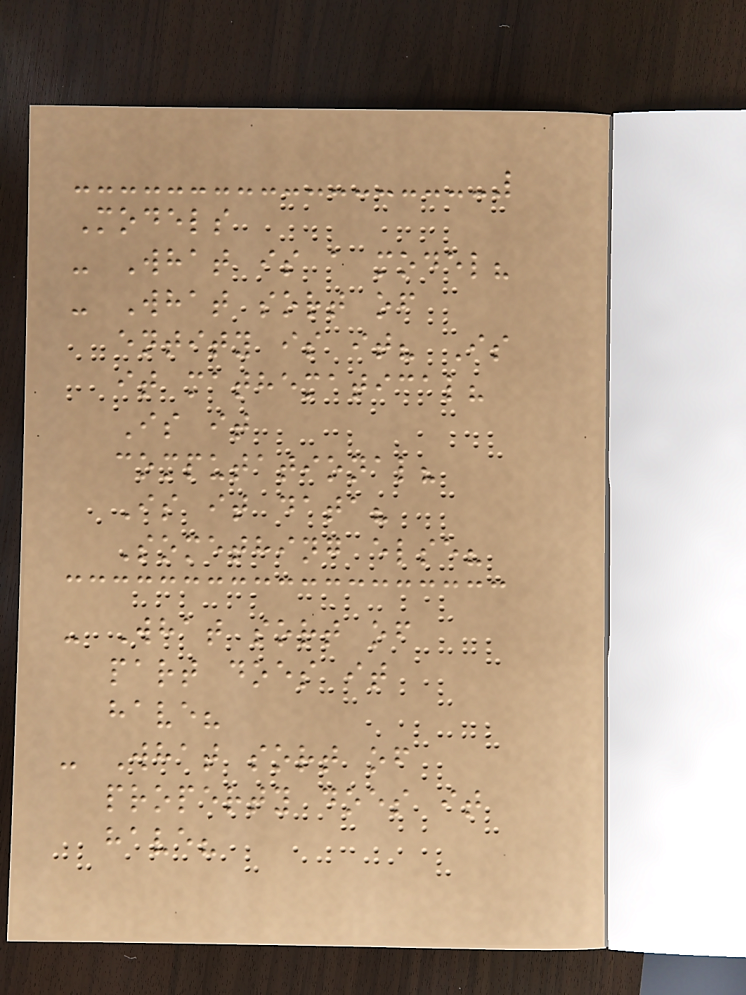Models
- What is a model?
- What sort of
entity is it? Is
it mathematical?
Is it
computational?
Is it data?
Something else?
- What sort of
part does it
have?
- What sort of
property does it
have?
